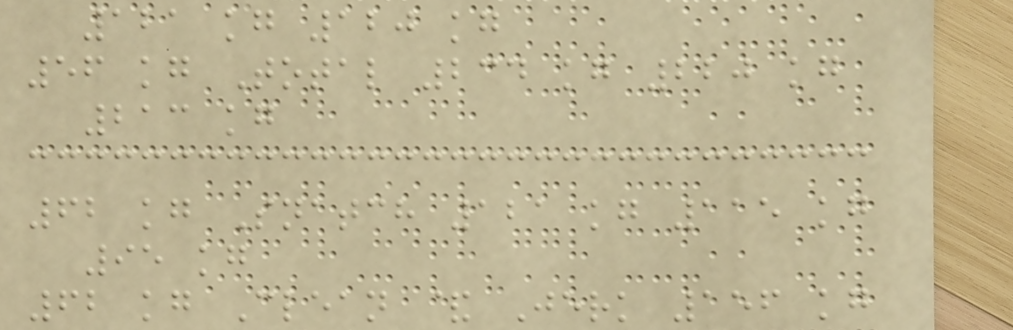121 kg 120 kg
56 kg Total 234 kg 220 kg
213 kg
62 kg Snatch 121 kg 115 kg
95 kg
62 kg Clean & Jerk 156 kg
